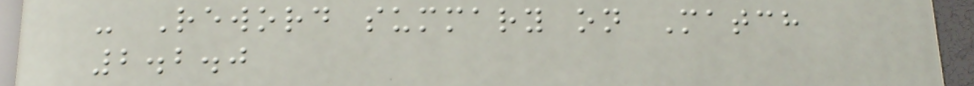- Reword summary on Match
2.2.0
